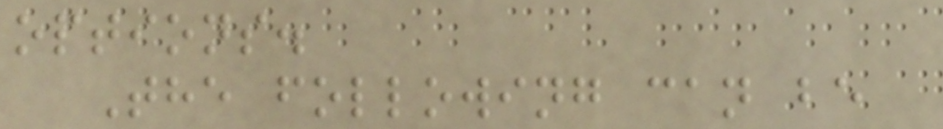options.
The following can be
